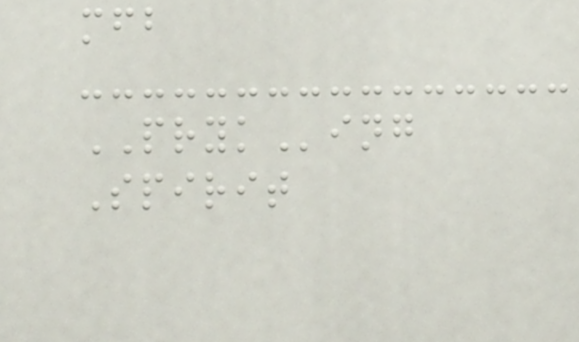mfb
PRYKing
Spirit
